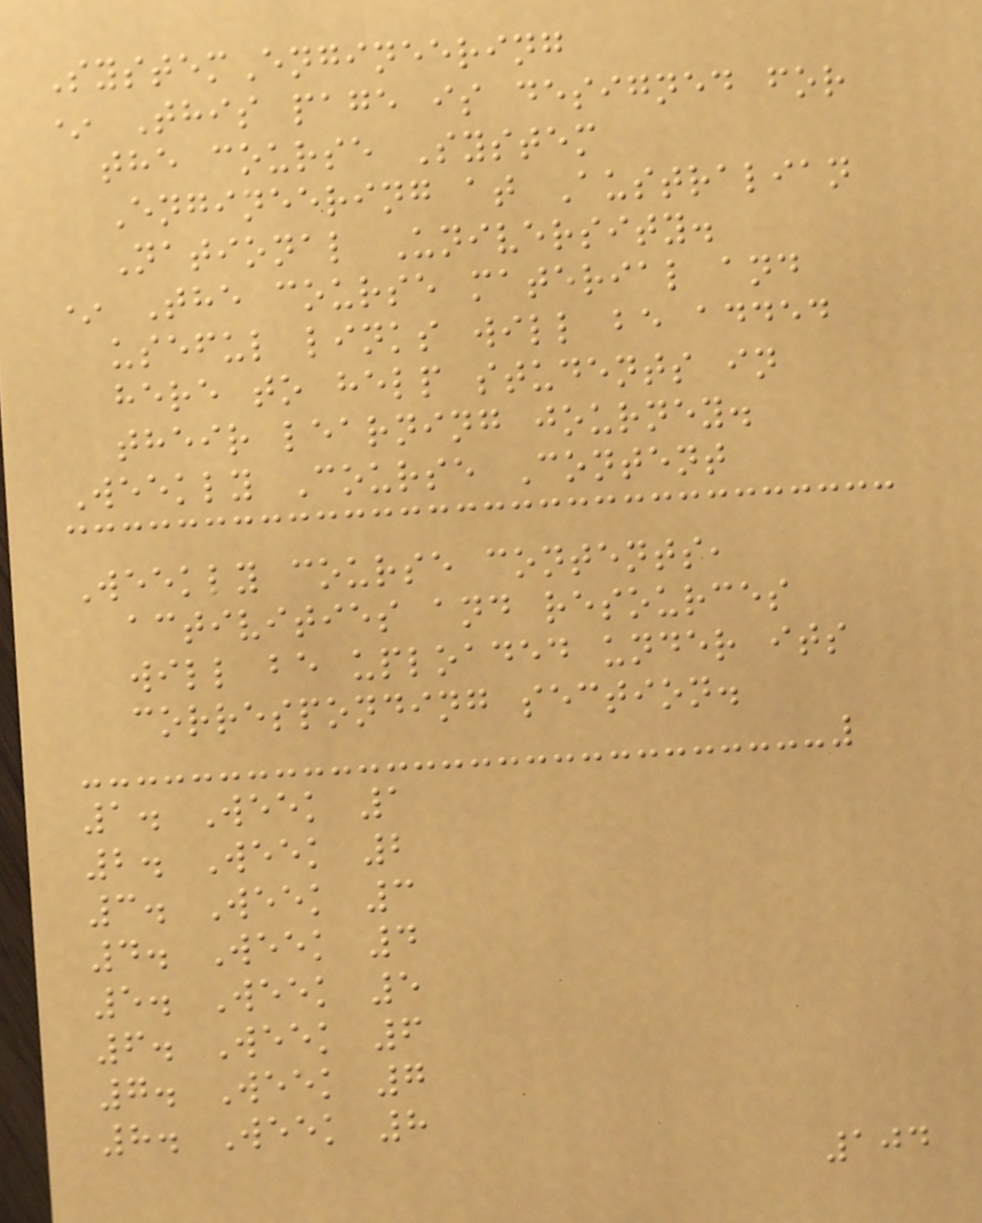SystemEngineering
* This page is designed for
the course System
Engineering at Australian
National University.
* The course material and
useful links will be added
here to help students in
their learning journey.
Weekly Course Content
Weekly course contents,
activities and resources
will be uploaded under its
corresponding section.
1. Week 1
2. Week 2
3. Week 3
4. Week 4
5. Week 5
6. Week 6
7. Week 7
8. Week 8
104
